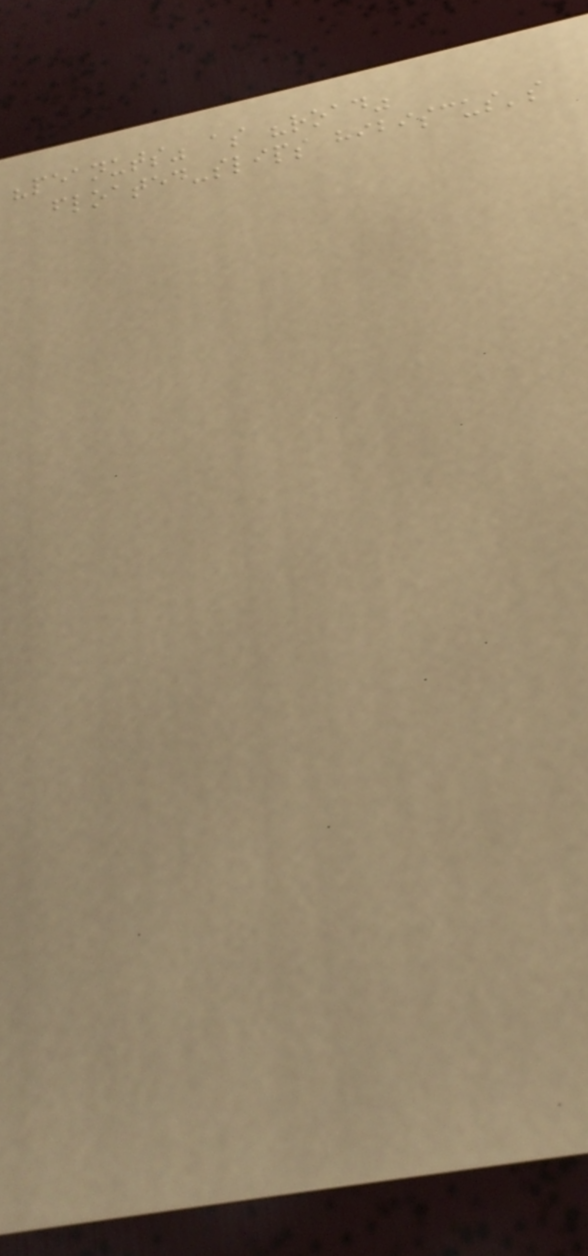"peanuts" as "road"
floated-slips hibiscus's
